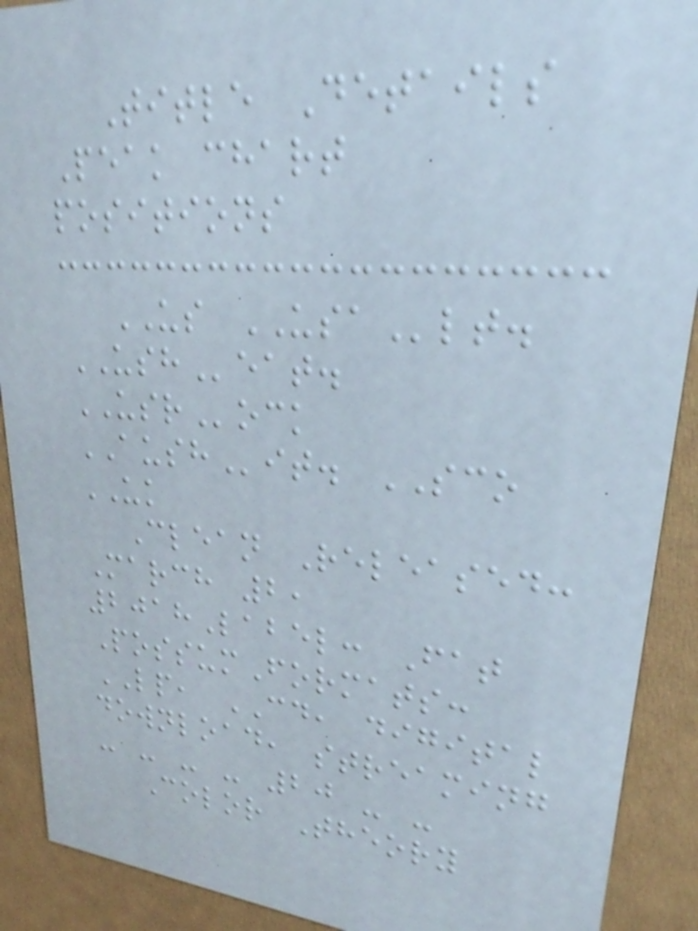Title Details
Peak chart
positions
US USAlt.
USHeat.
USRock
AUSHit. SCO
UK
Clean Released:
March 2,
2018Label: Fat
PossumFormats:
LP, CD, digital
download, streaming
- - - - 20 - -
Color Theory
